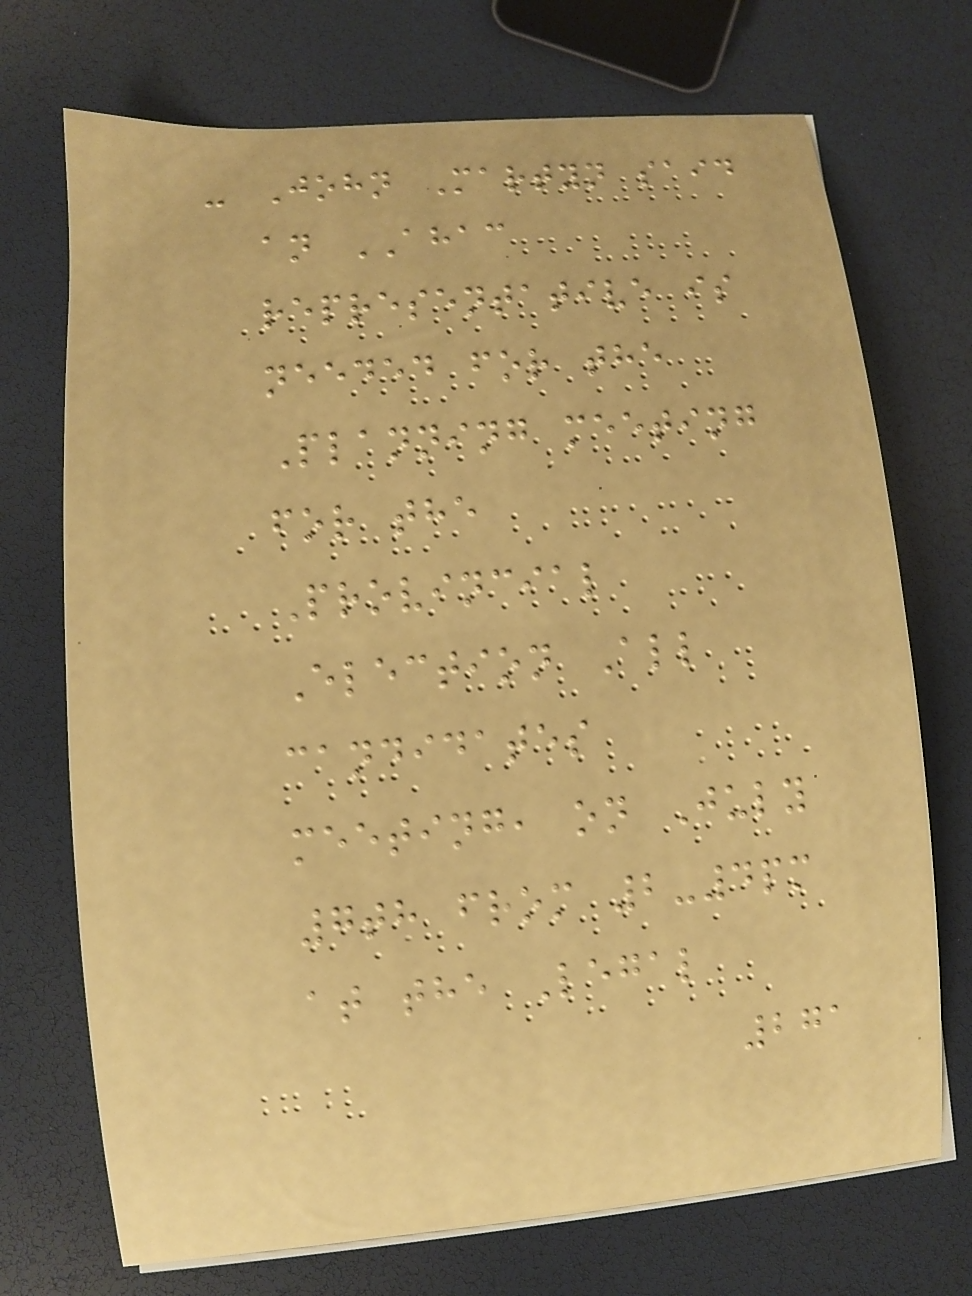- John Martyn said
an AHAC
representative is
needed for the
Planning meeting
for the
Provincial
Election All
candidates
meeting, on July
7th from 2-4pm
at the Legal
271
